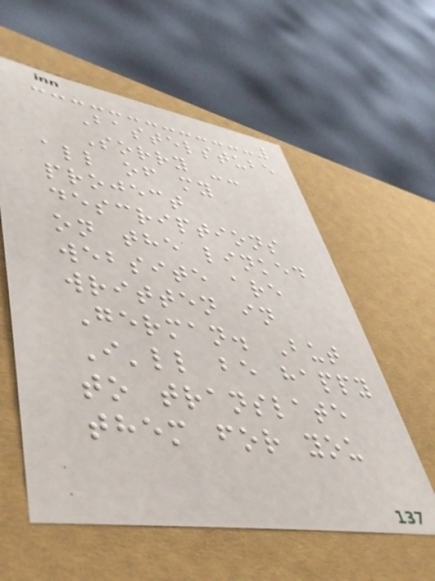Bastelstube
Sorry --
all of my
project
descriptions
on the linked
website are
written in
German. But
I'll be happy
to translate
them for you
